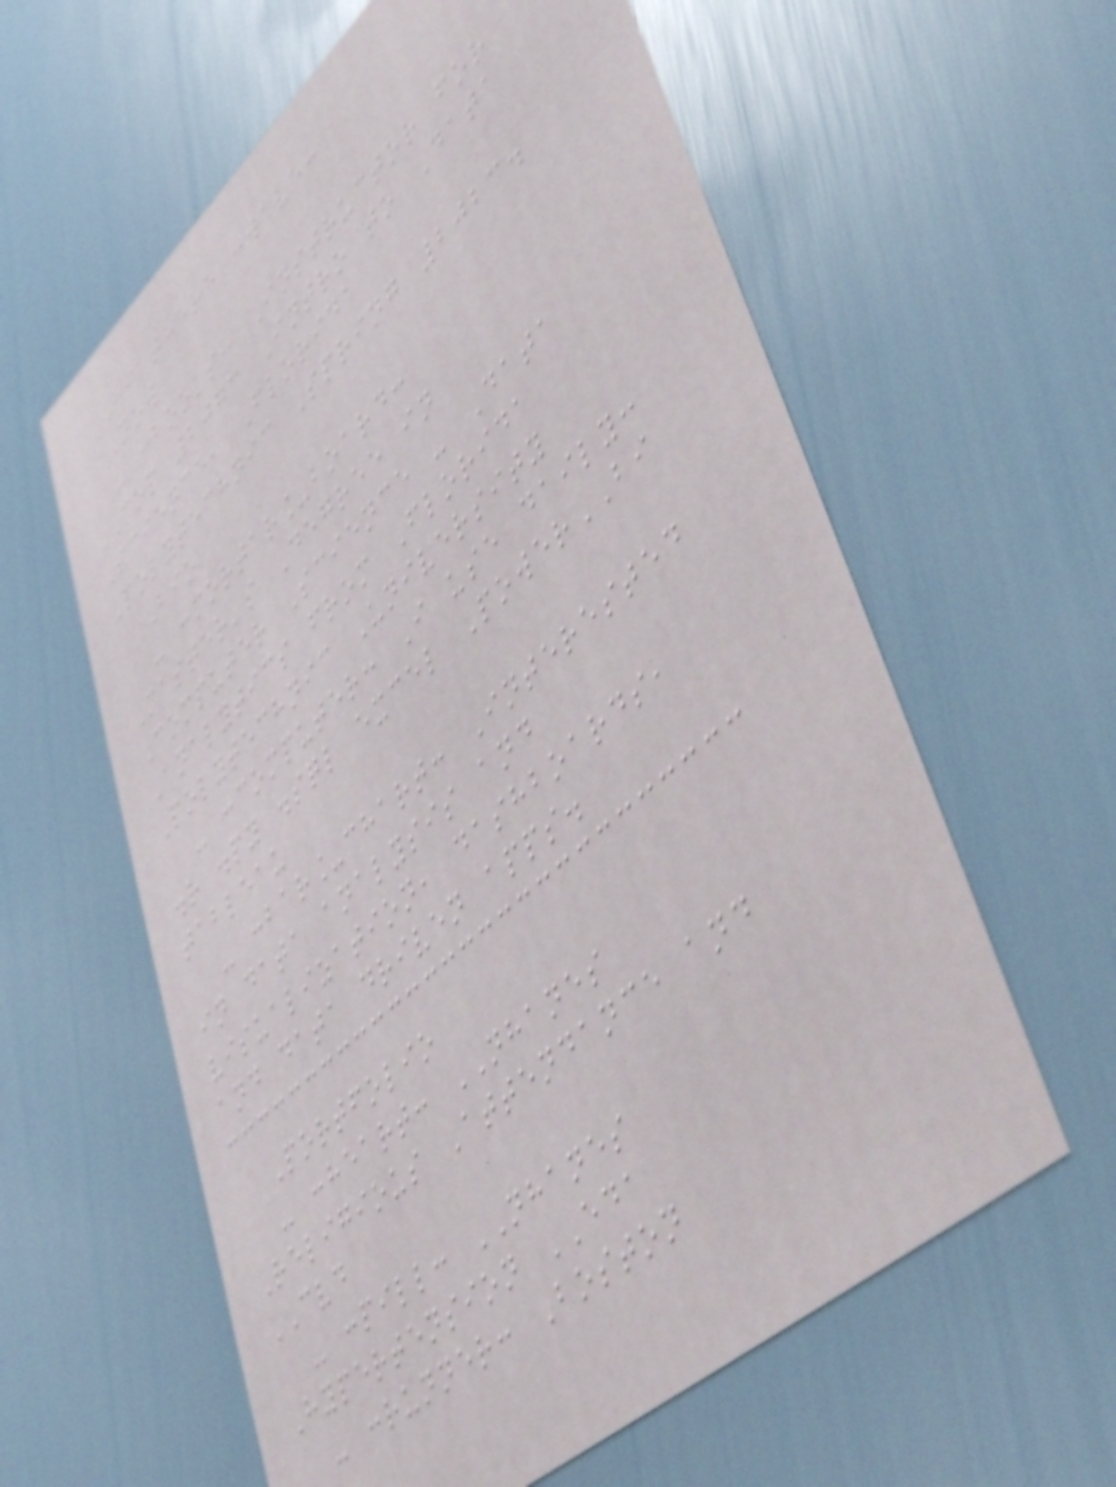Hi there :wave:
Now
- :books: Instructor for
COP 2073 Intro to Data
Science, Florida
Polytechnic Spring 2023.
Bio
- :mortar_board:
Master's Degree in
Computer Science - Data
Analytics from Florida
Polytechnic University
- :computer: I use daily:
.r .py .sql excel PowerBI
tableau
- :bar_chart: Interested
in data analysis and
visualization, dashboards,
and data driven apps.
Portfolio
- :heart: NHANES
Religious Attendance and
CVD
- :pill: NHANES
Hypertension EDA
- :runner: Boston
